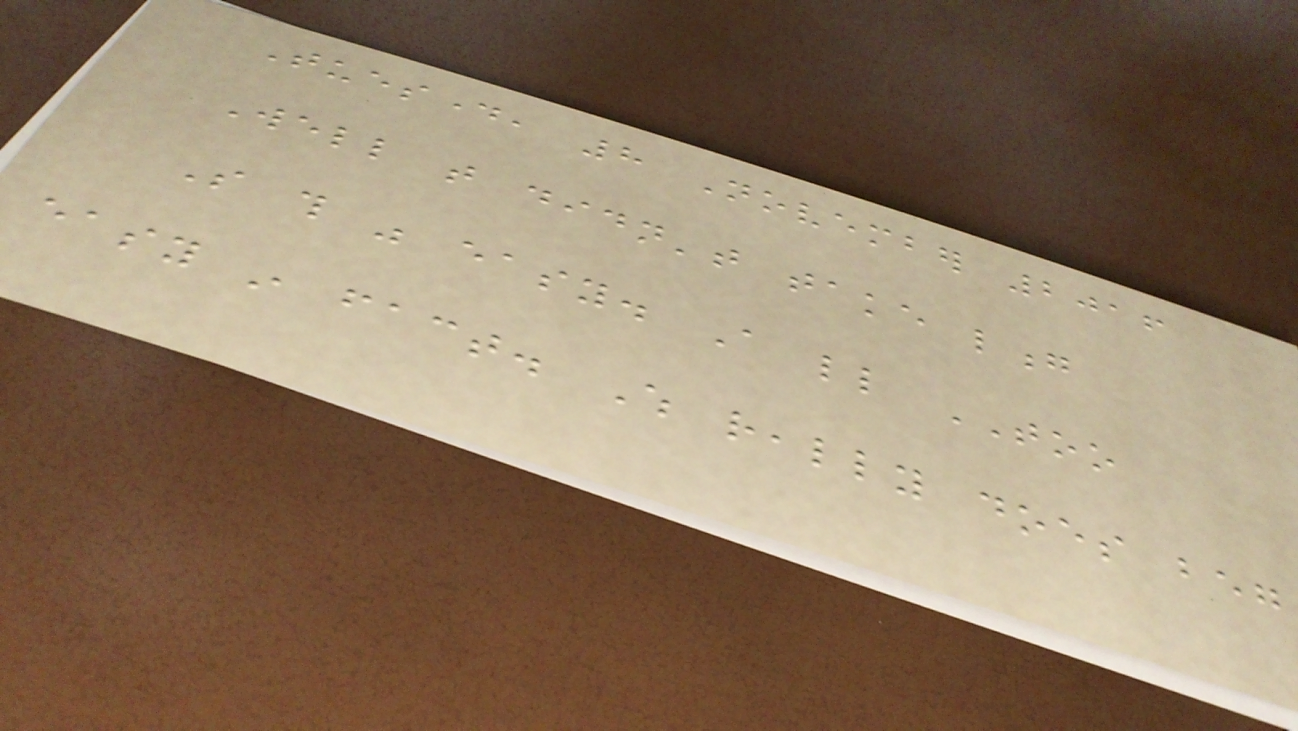Tuesday, 8 November 2016
Well that didn't take long
So this was easy. A little TOO
easy in fact. Which really does beg
